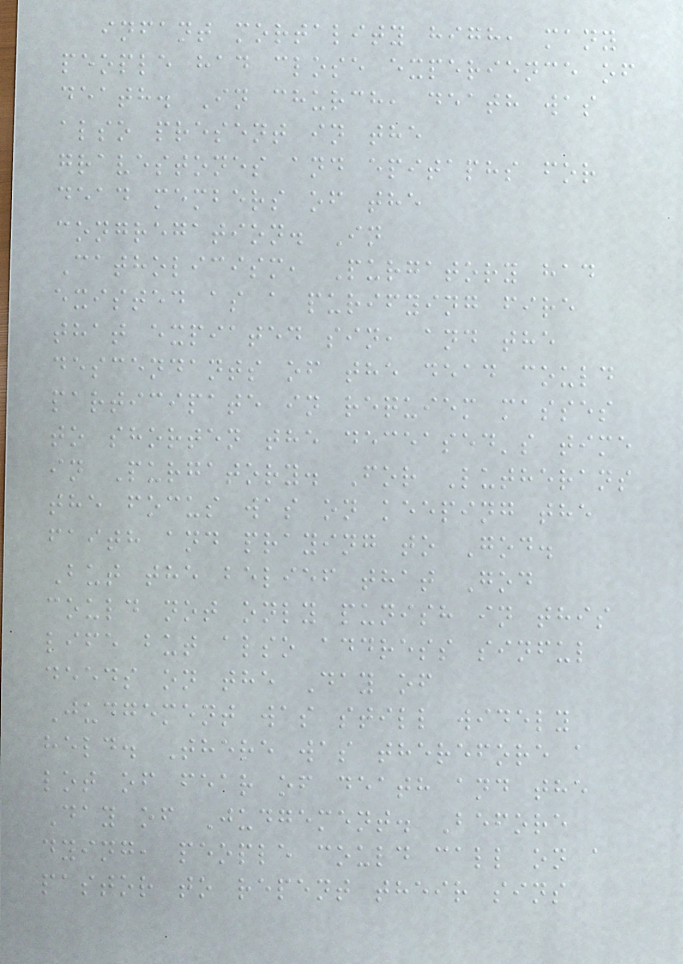infant mortality high, many
people had close experience of
death. In church, death was
also present in the
gravestones and epitaphs for
dead members of the
congregation. In
Catholicism, Purgatory had
existed as a purifying fire
that expiated sin, and the
descendants of the dead could
participate in requiem masses
to shorten the deceased's time
in Purgatory. For Lutherans
the focus was on keeping the
faith and praying to God.
But the belief that God
could not only punish in this
life but also address sinful
deeds on the Day of
Judgement was still widely
held. There was therefore a
lot of fear of death and the
Day of Judgement. Before
dying, people could call on a
pastor to repent their sins
